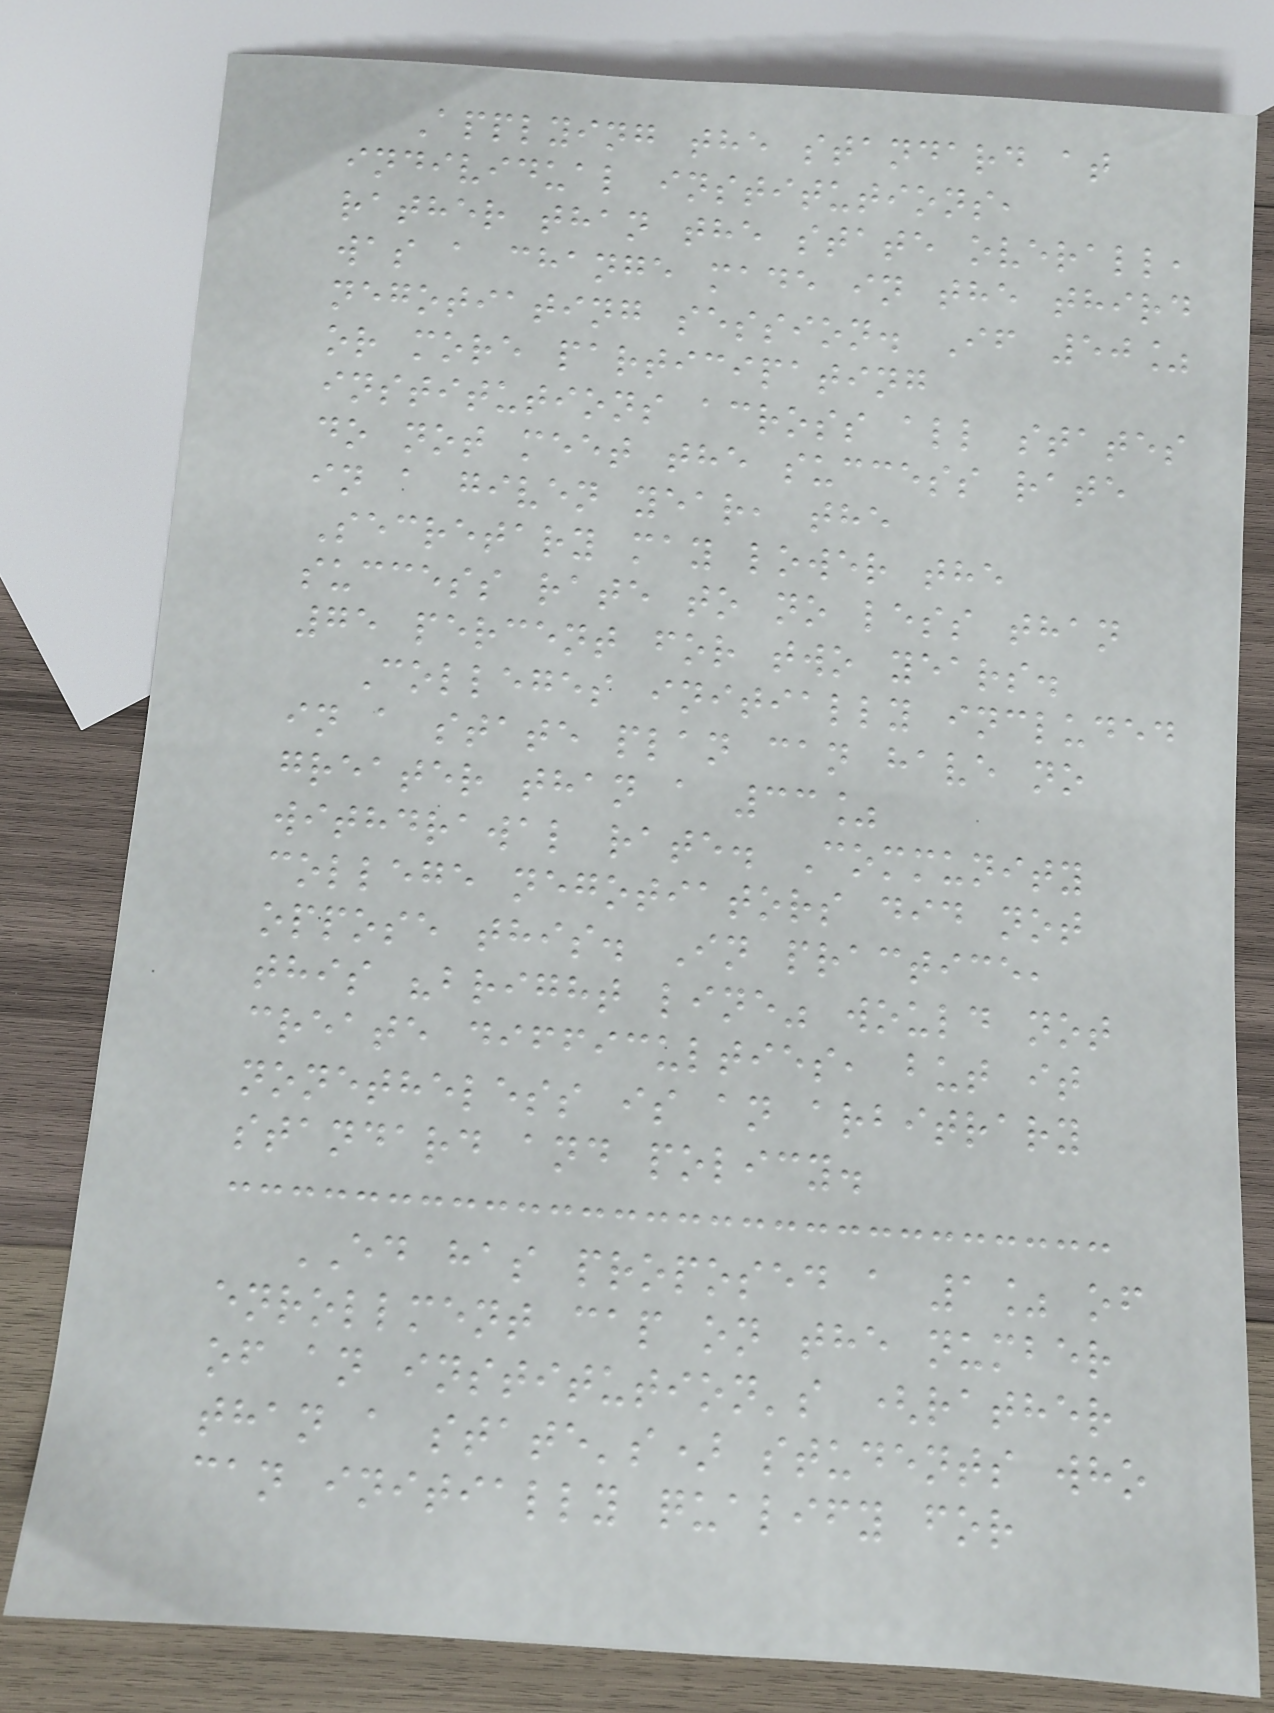Applying the standard at
individual institutions,
rather than the state overall,
was a change made in the third
negotiating session. If 50%
or more participating
institutions across all states
do not meet the success rate
in a given year, the
Secretary may lower the
success rate to no less than
75 percent for two years.
Colleges initially included
in a state plan can have no
greater than a 33%
withdrawal rate. Community
college negotiators did not
oppose this. In practice,
this "bright line" would not
create difficulties, but it
nonetheless is an arbitrary
standard and policy.
ED has proposed a 1% of
enrollment cap on the number
of an institution's (rather
than a state's) students who
can initially qualify for
